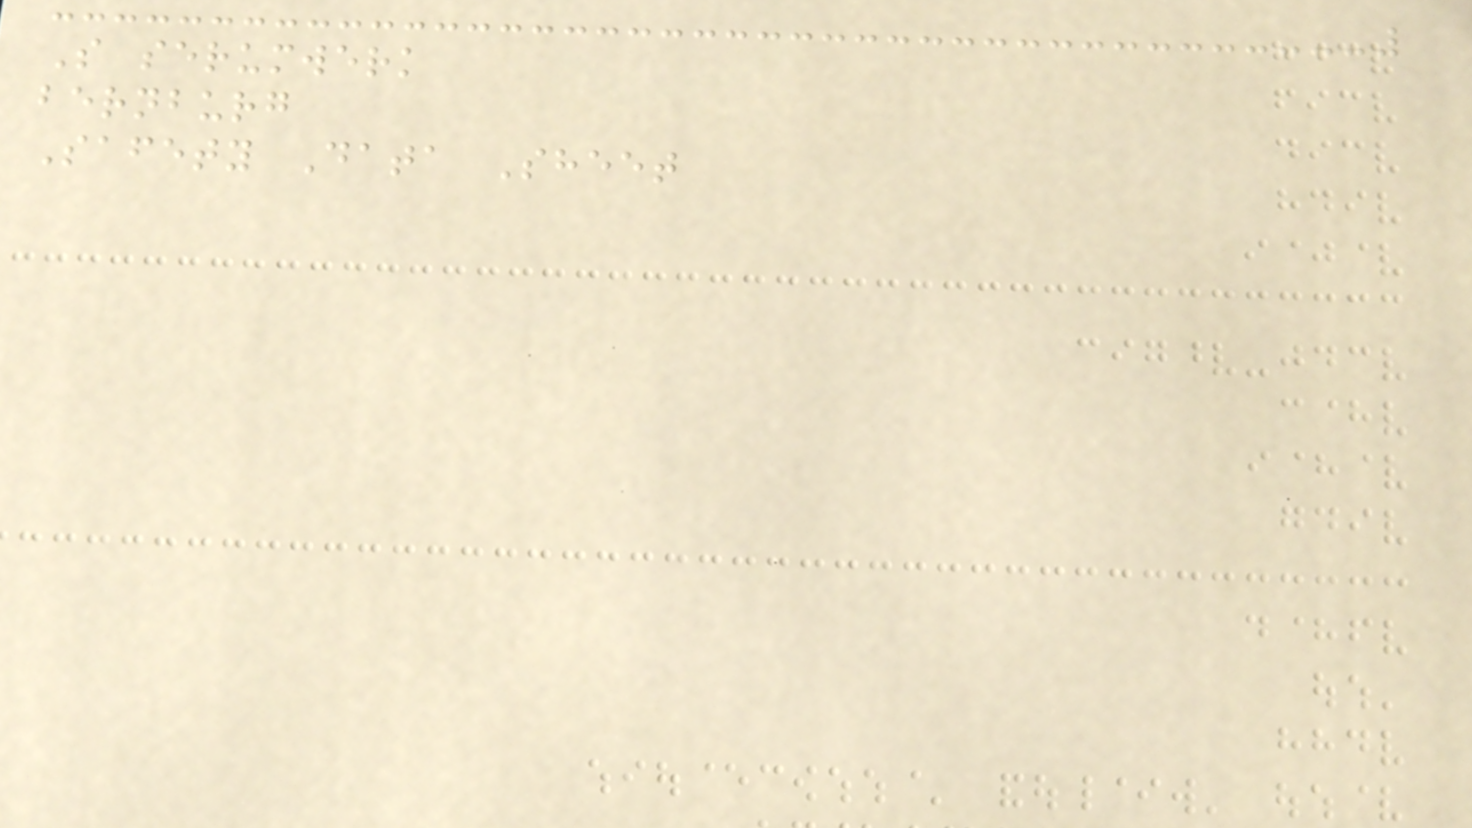S serumwerk
bernburg
Safety Data Sheet
